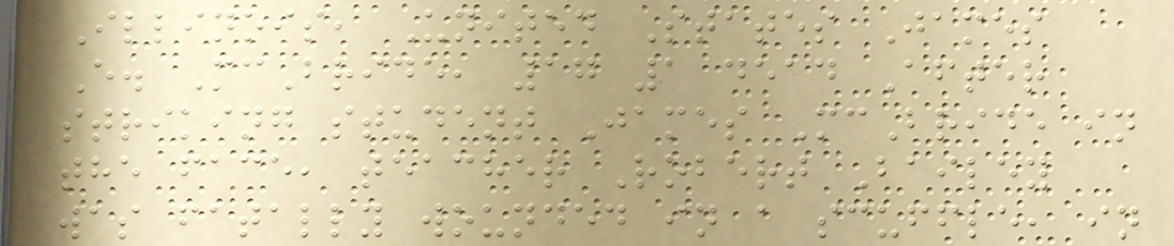Illinois, United States James
E. McBride, 17 1 dead After
striking student James McBride in
the face, teacher Robert Bailey
was fatally wounded in a scuffle, in
